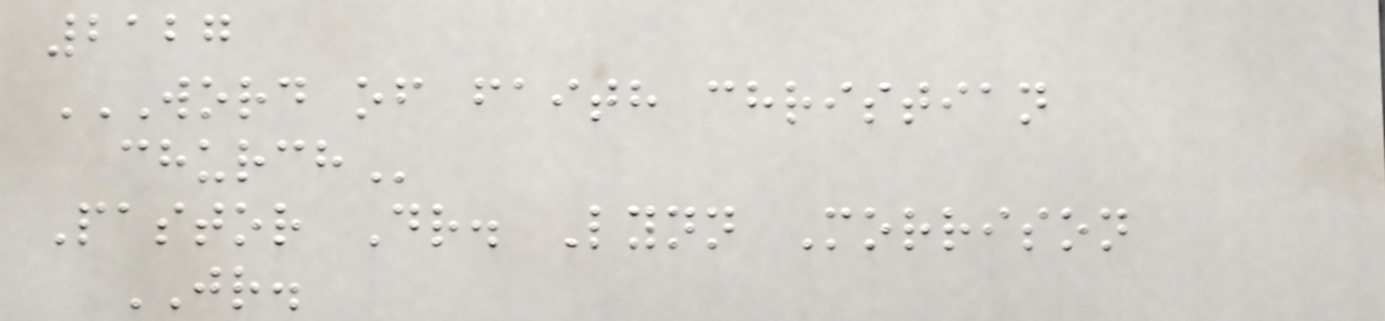2127
WORD OF FAITH CHRISTIAN
CHURCH
Pastor Dr. Lynn Morrison
JR.
